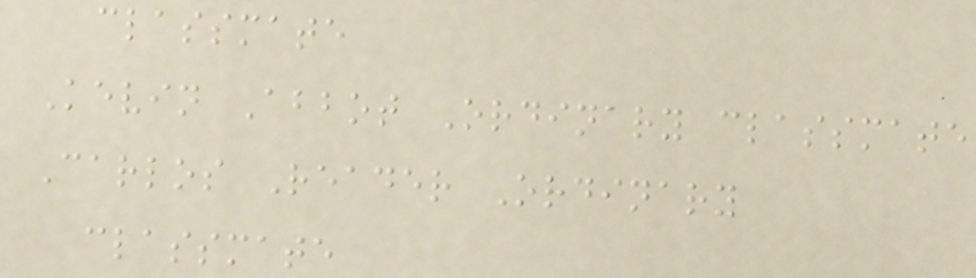classmate
Kevin Abbot Ordinary classmate
Carlos Reader Ordinary
classmate
